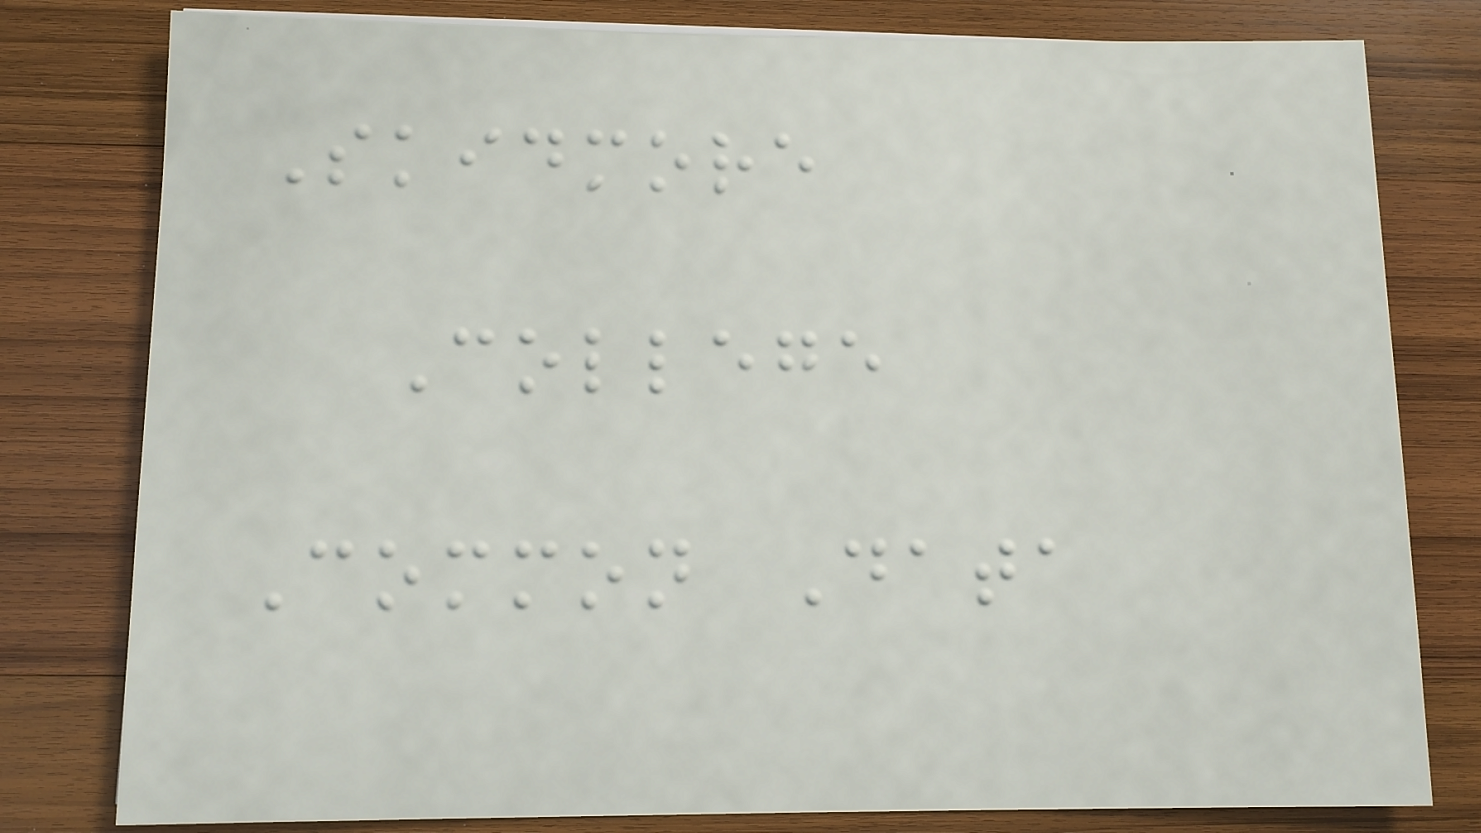Skidmore
College
Common Data
